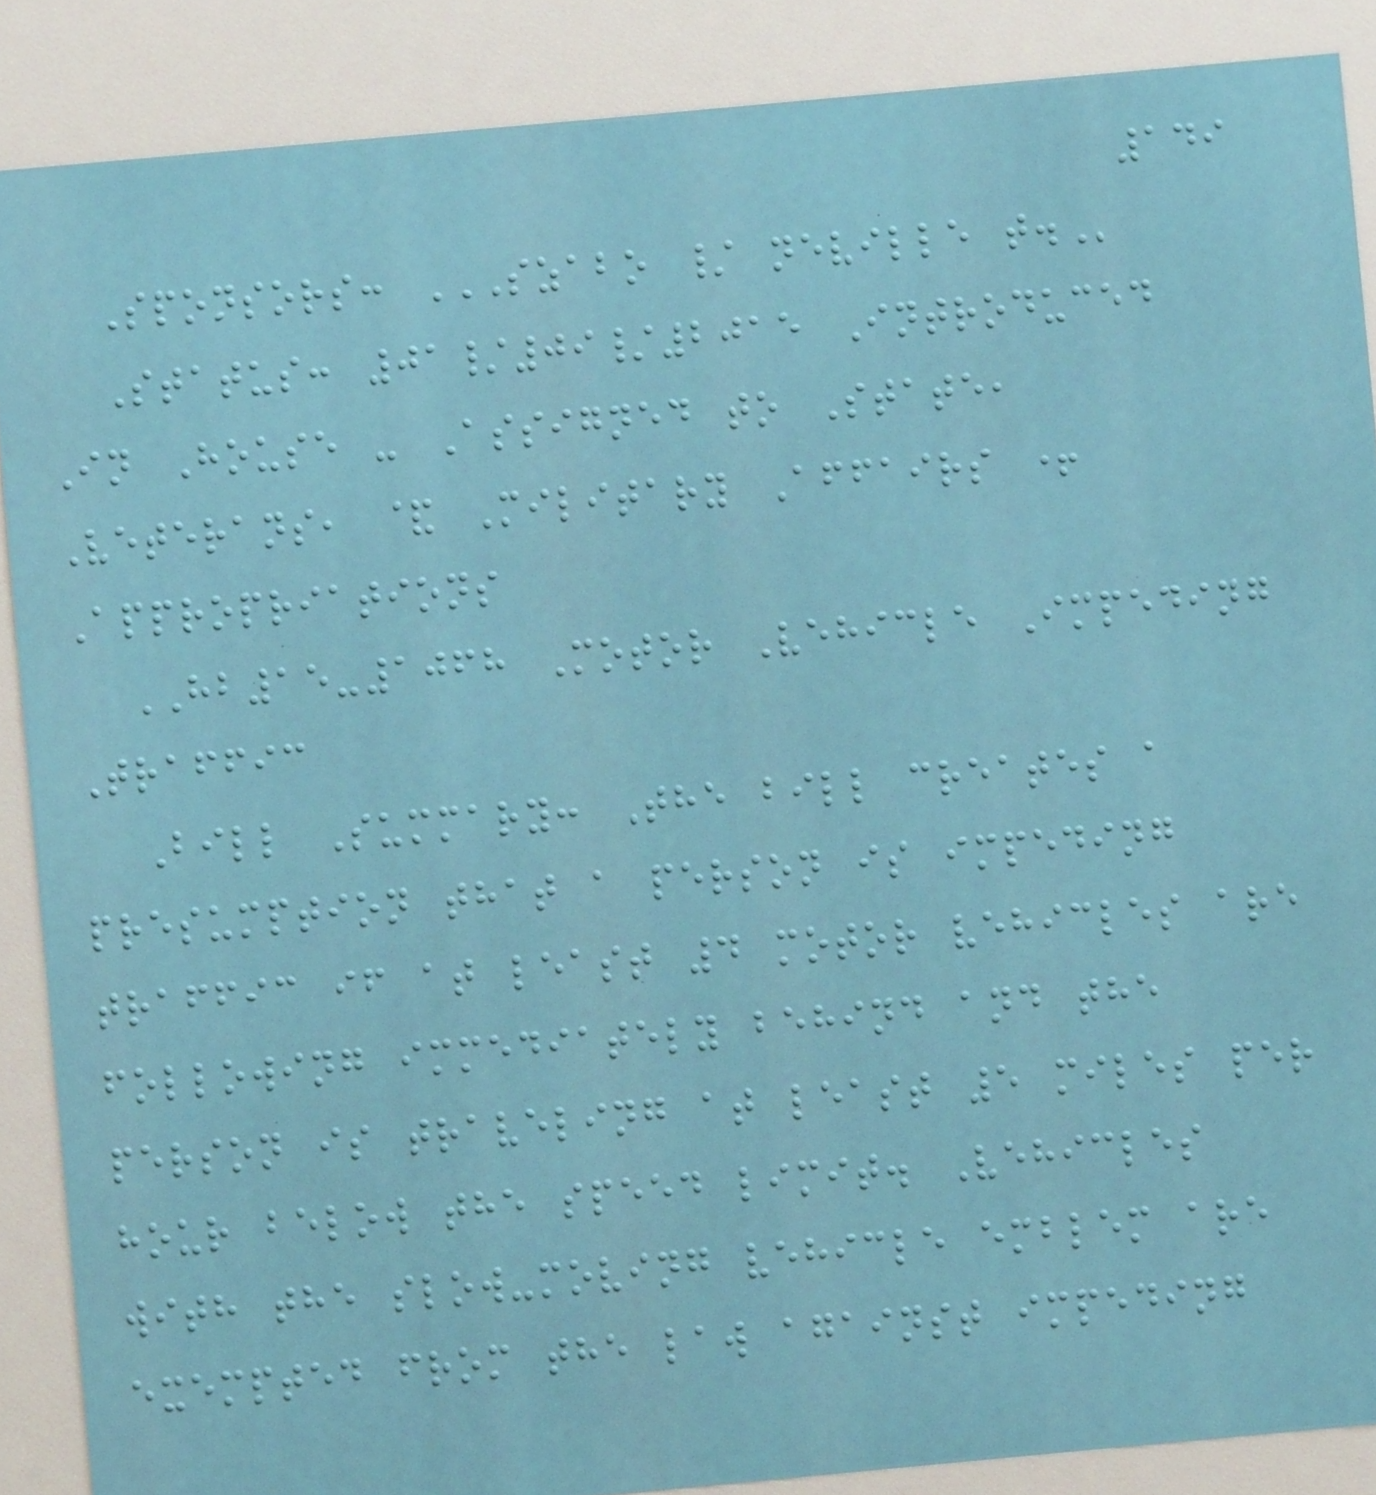149
Sponsors: SZABO / NEVILLE T.
Status: 01/09/2015 Introduced
In House - Assigned to State,
Veterans, & Military Affairs +
Appropriations
HB15-1068 Motor Vehicle Impeding
Traffic
Bill Summary: The bill creates a
presumption that a person is impeding
traffic if at least 4 motor vehicles are
following immediately behind and the
person is traveling at least 5 miles per
hour below the speed limit. Vehicles
with the slow-moving vehicle emblem are
exempted from the law against impeding
